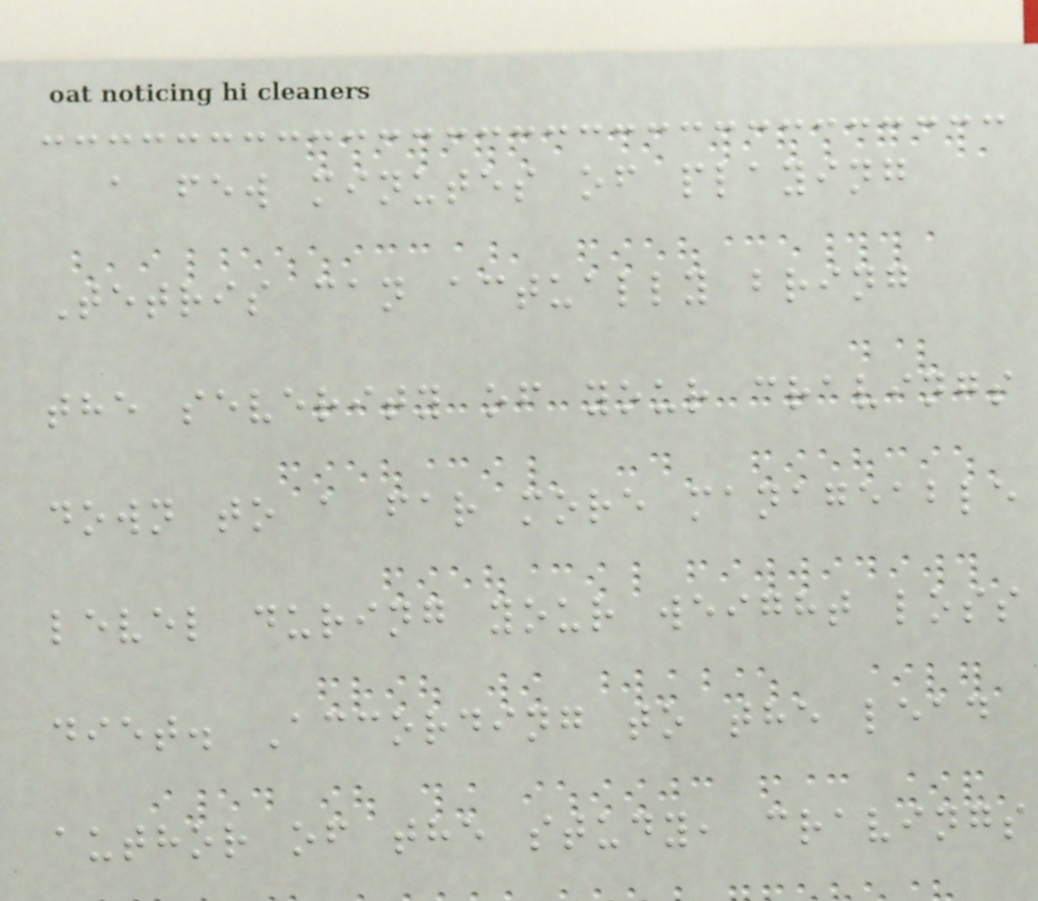a few minutes of playing
Tetris can actually bring
the severity of your cravings
down to a far more manageable
level during your weight loss
diet. According to the lead
author of the study, cravings
